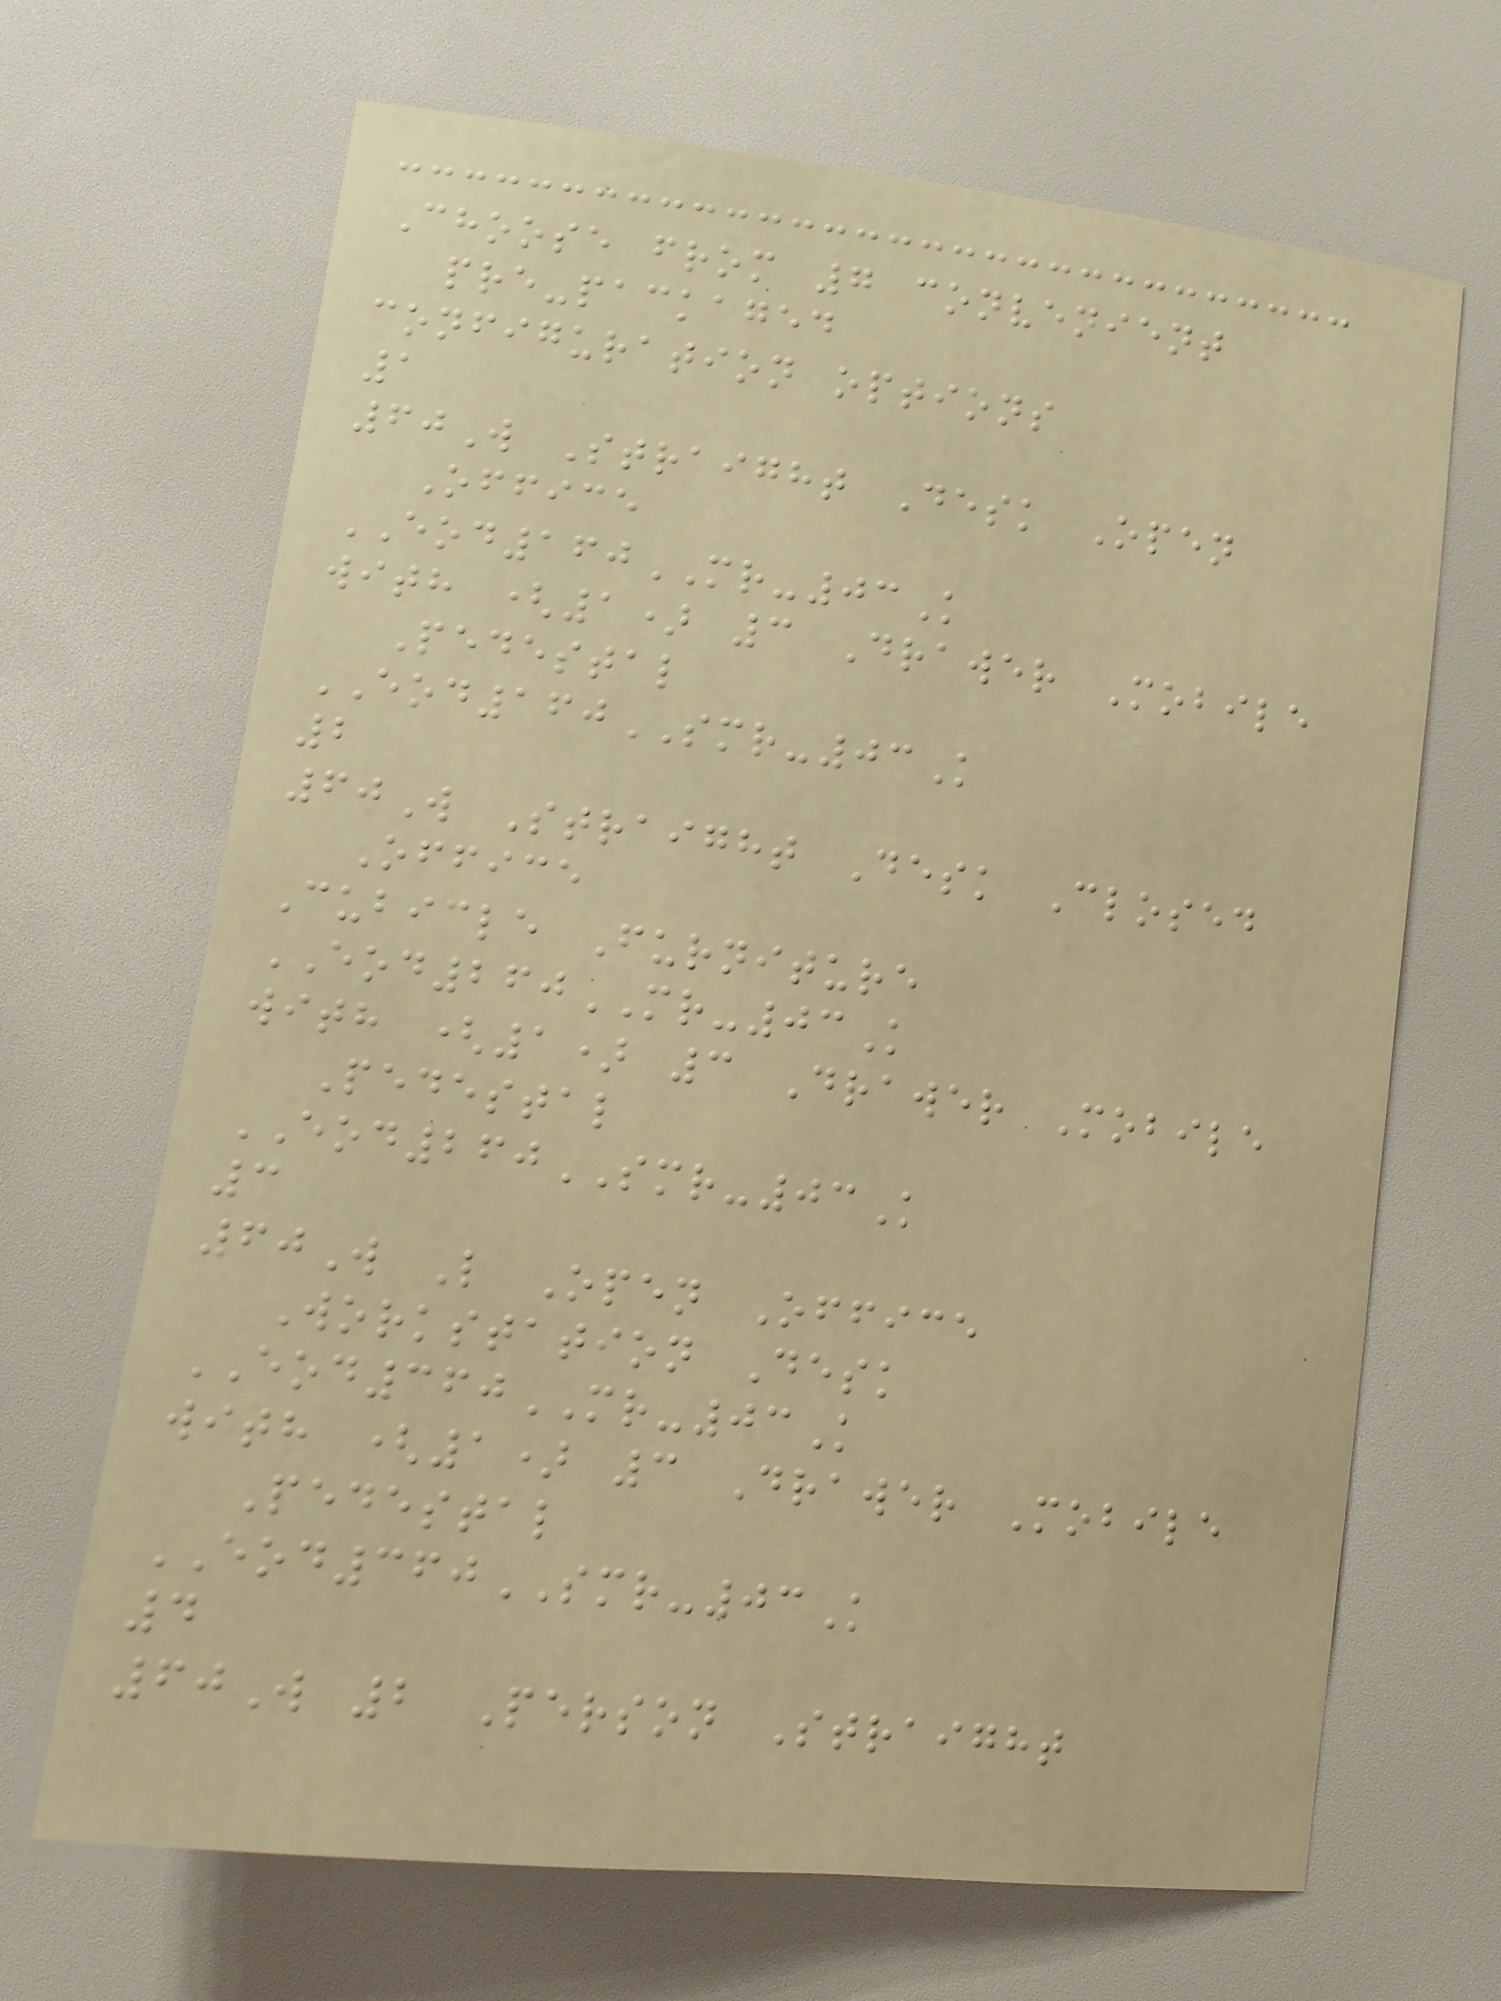Choose from 7 convenient
pre-packaged
configuration options
1
60W Straight Desk Open
Office
EOD160MR-03K
with (1) 3 Drawer Mobile
Pedestal
EOD160SMR-03K
2
60W Straight Desk Closed
Office
Cubicle Furniture
EOD260MR-03K
with (1) 3 Drawer Mobile
Pedestal
EOD260SMR-03K
3
60W L Open Office
Workstation Desk
EOD360MR-03K
with (1) 3 Drawer Mobile
Pedestal
EOD360SMR-03K
4
60W 2 Person Straight
